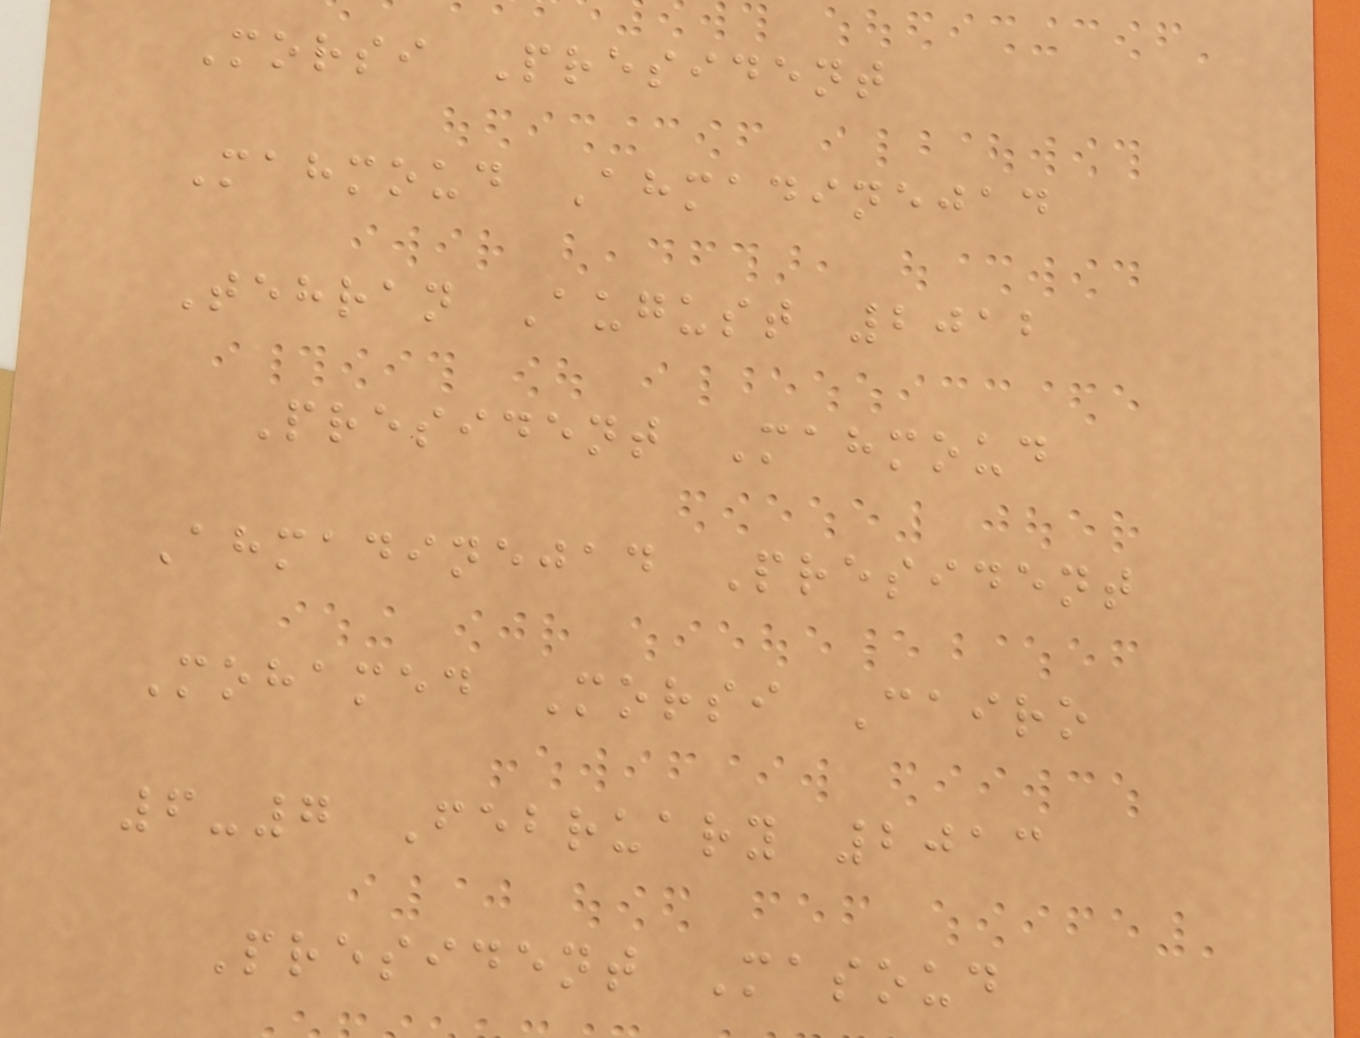Morsi President
Mahmoud Ahmadinejad
Tehran August 2012
President Mahmoud
Ahmadinejad President
Mohamed Morsi Cairo
6-7 February 2013
President Masoud
